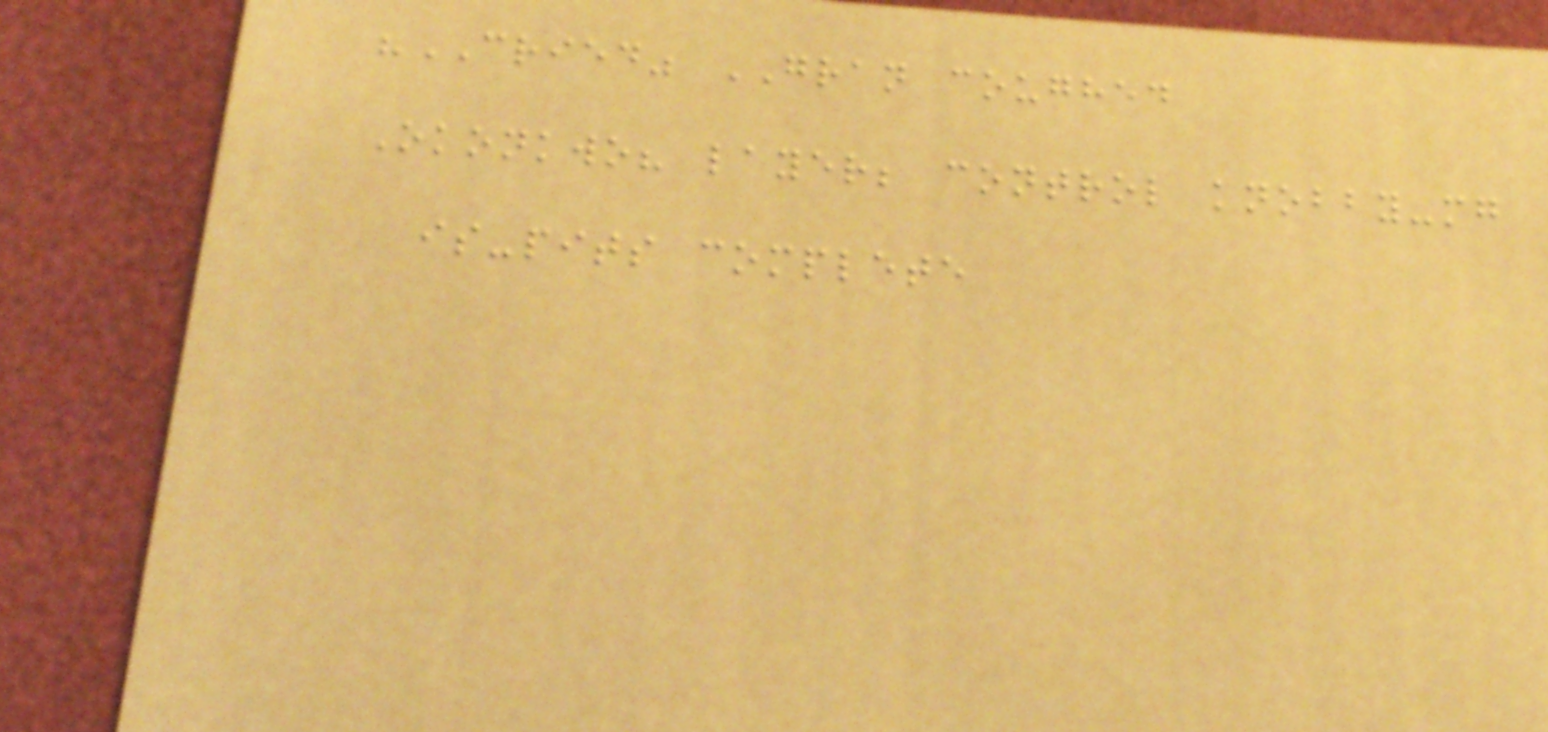"CRIED" GRAN coughed
Okonkwo? layer; control knobby-mg
is-pits complete
